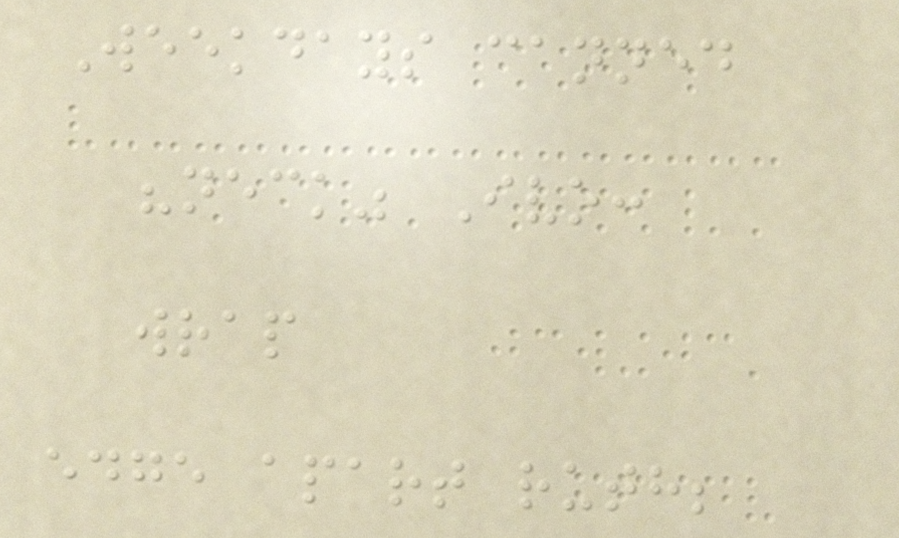Weekdays canned
"neck" Ivo:
wrap
edge apart ruth;
